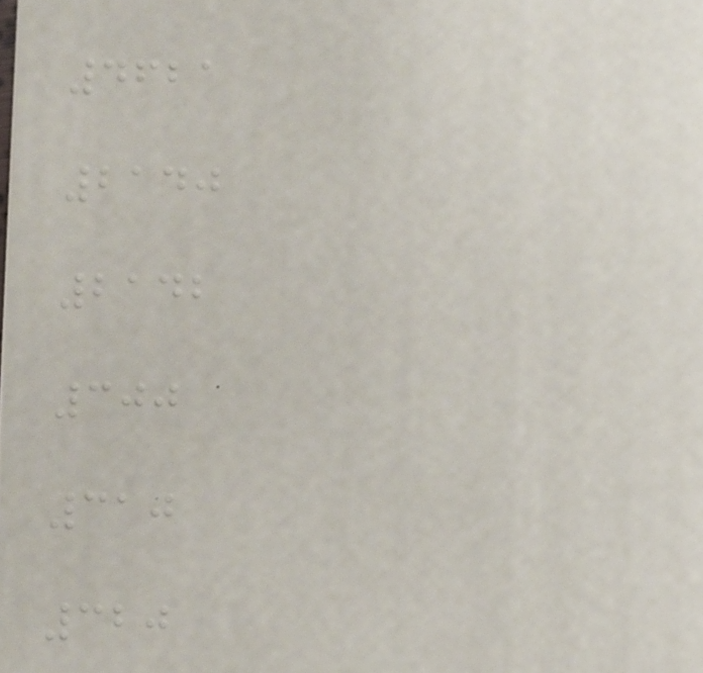4621
2140
2142
300
310
320
